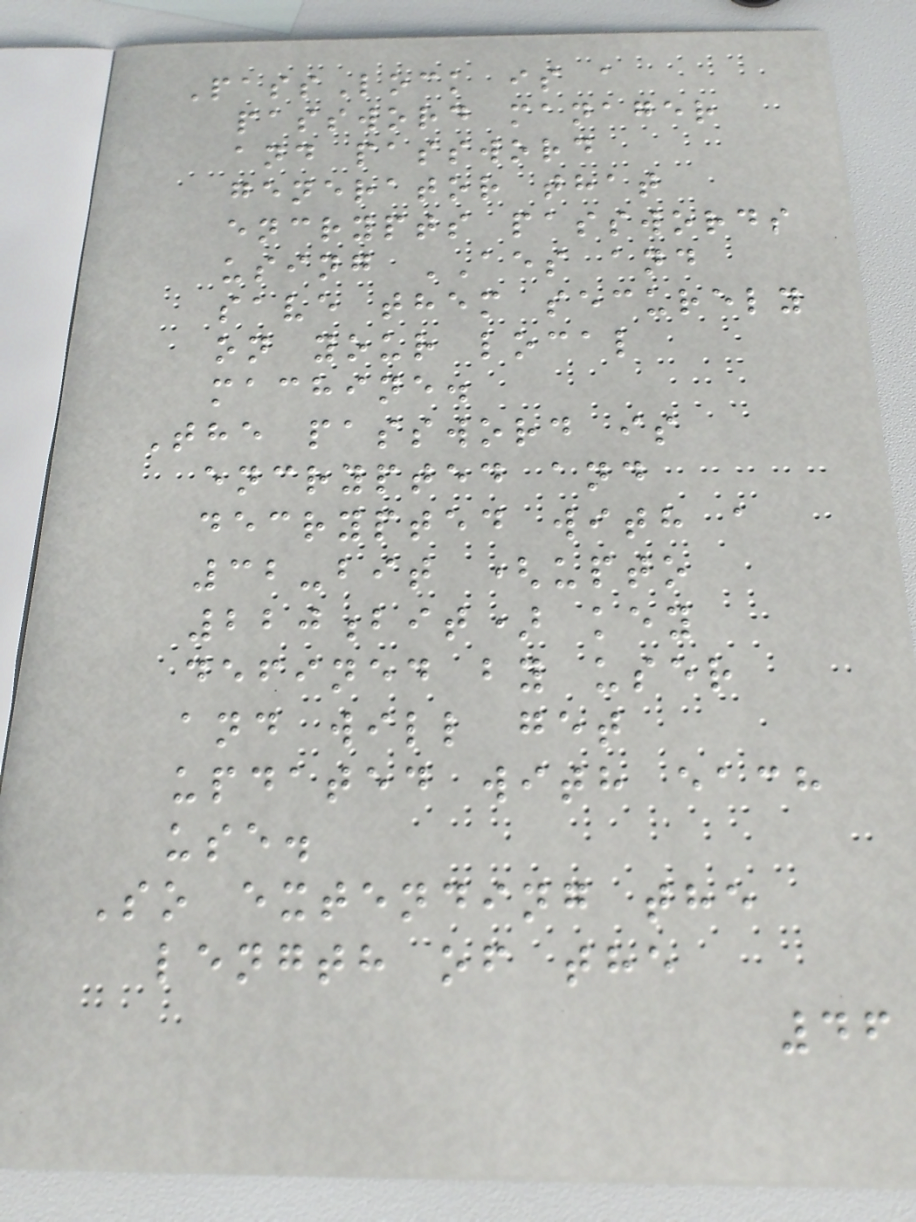PassLock is a
password manager
and password
generator that
encrypts passwords
using AES and
save them securely
on your local
machine.
The password is
encrypted and
decrypted with a
32-bit (upto
220bit) key
defined by user
and will get
updated with each
use.
So extending the
length of the
46
